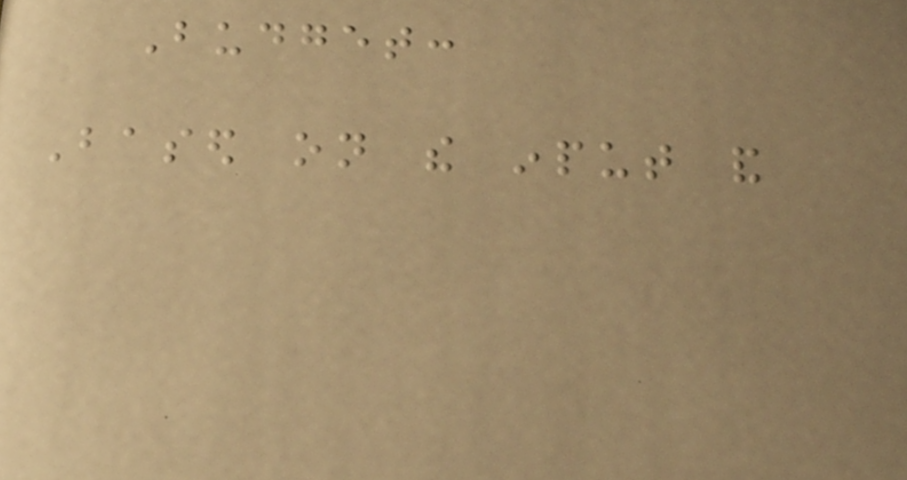Budget:
Based on the input and
